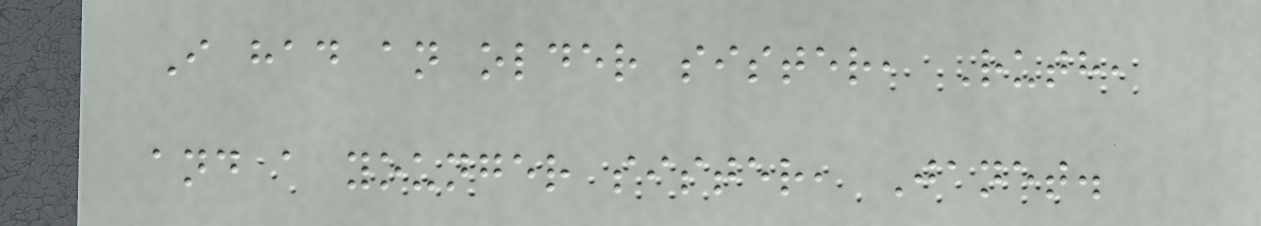I had an older sister, Ruth,
and a younger sister, Janet.
